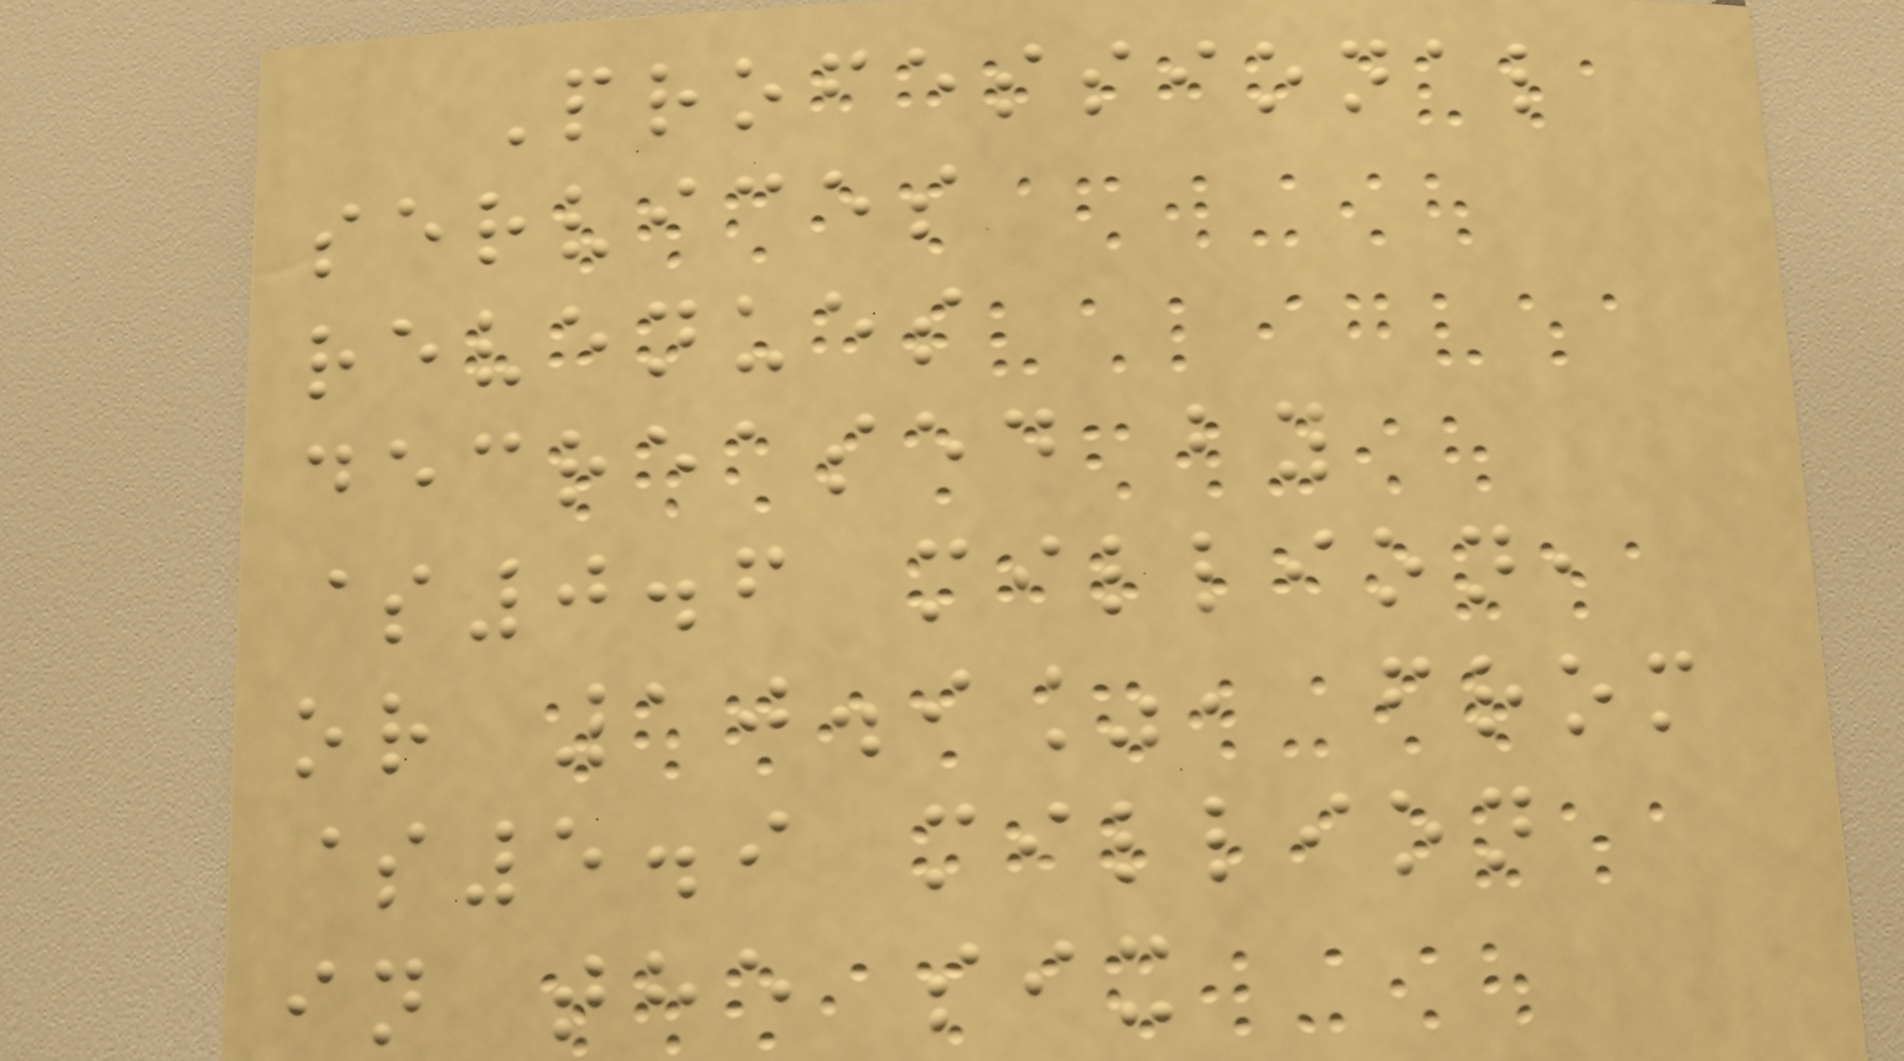Professional
services
revenues
decreased by
$0.6 million,
or 10.9%, from
$5.9 million
in the six
